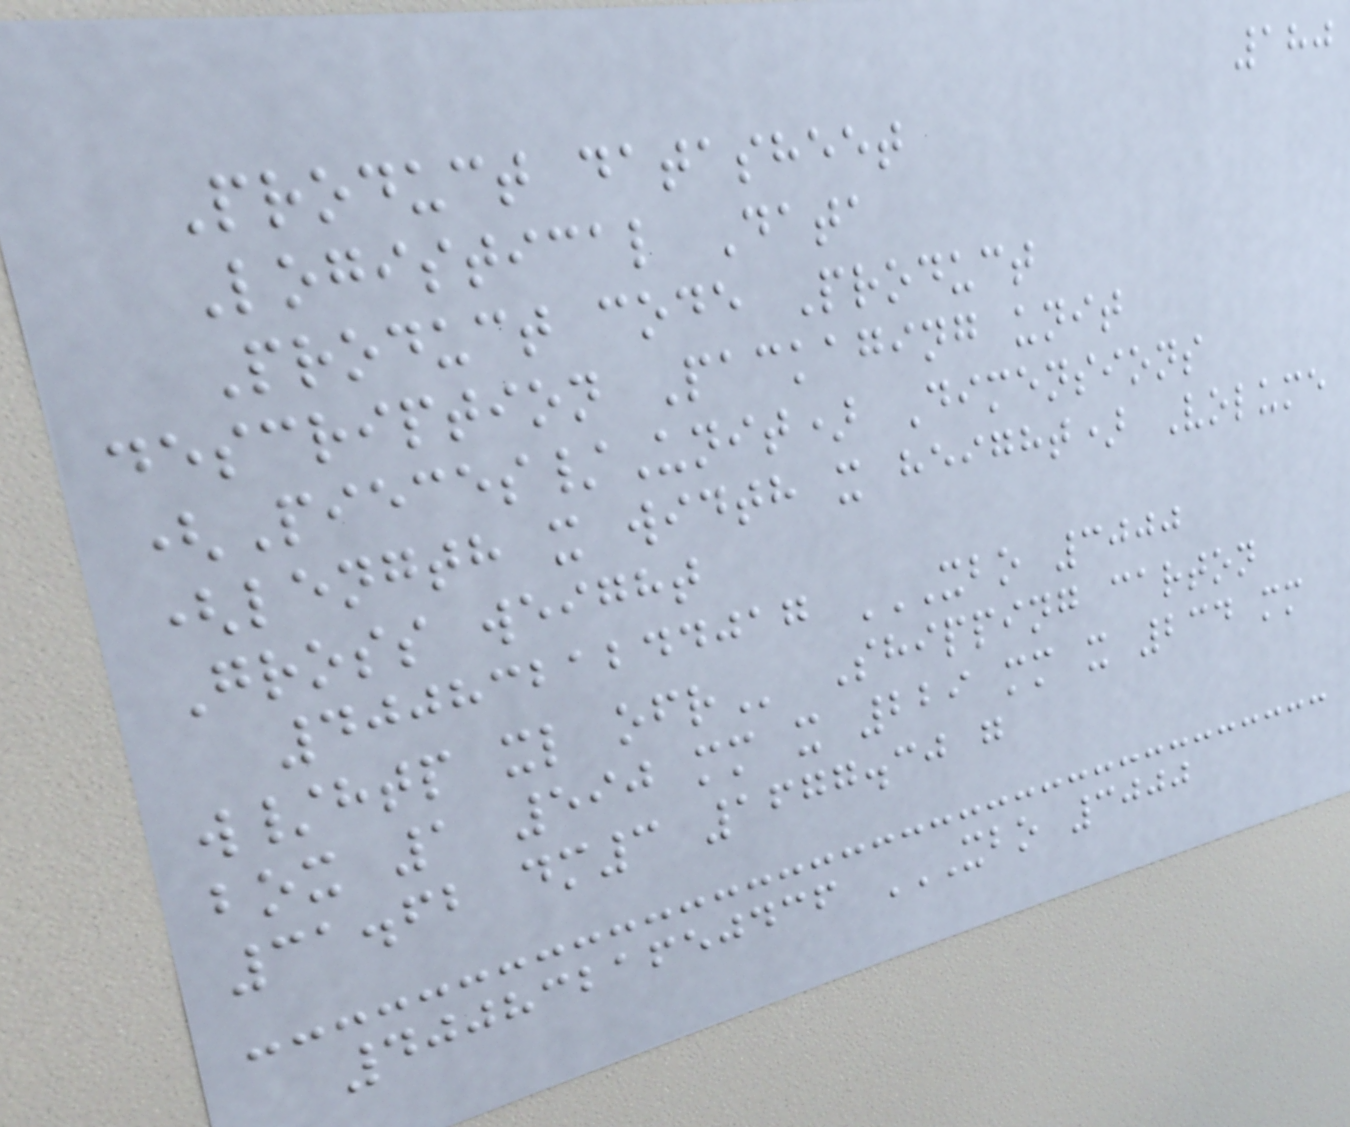180
Product datasheet
Logistical Data
Product code Product
description Packaging unit
(Pieces/Unit) Dimensions
(length x width x height) Volume
Gross weight
4008321244017 XBO 3000
W/HTP XL OFR Shipping carton
box 1 590 mm x 229 mm x 234 mm
31.62 dm3 1677.30 g
4008321650436 XBO 3000
